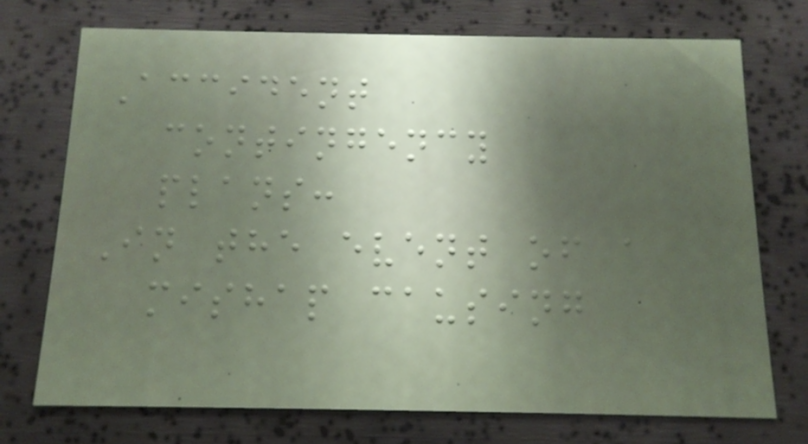Accident
contingency
plans:
In the event of a
mishap causing
